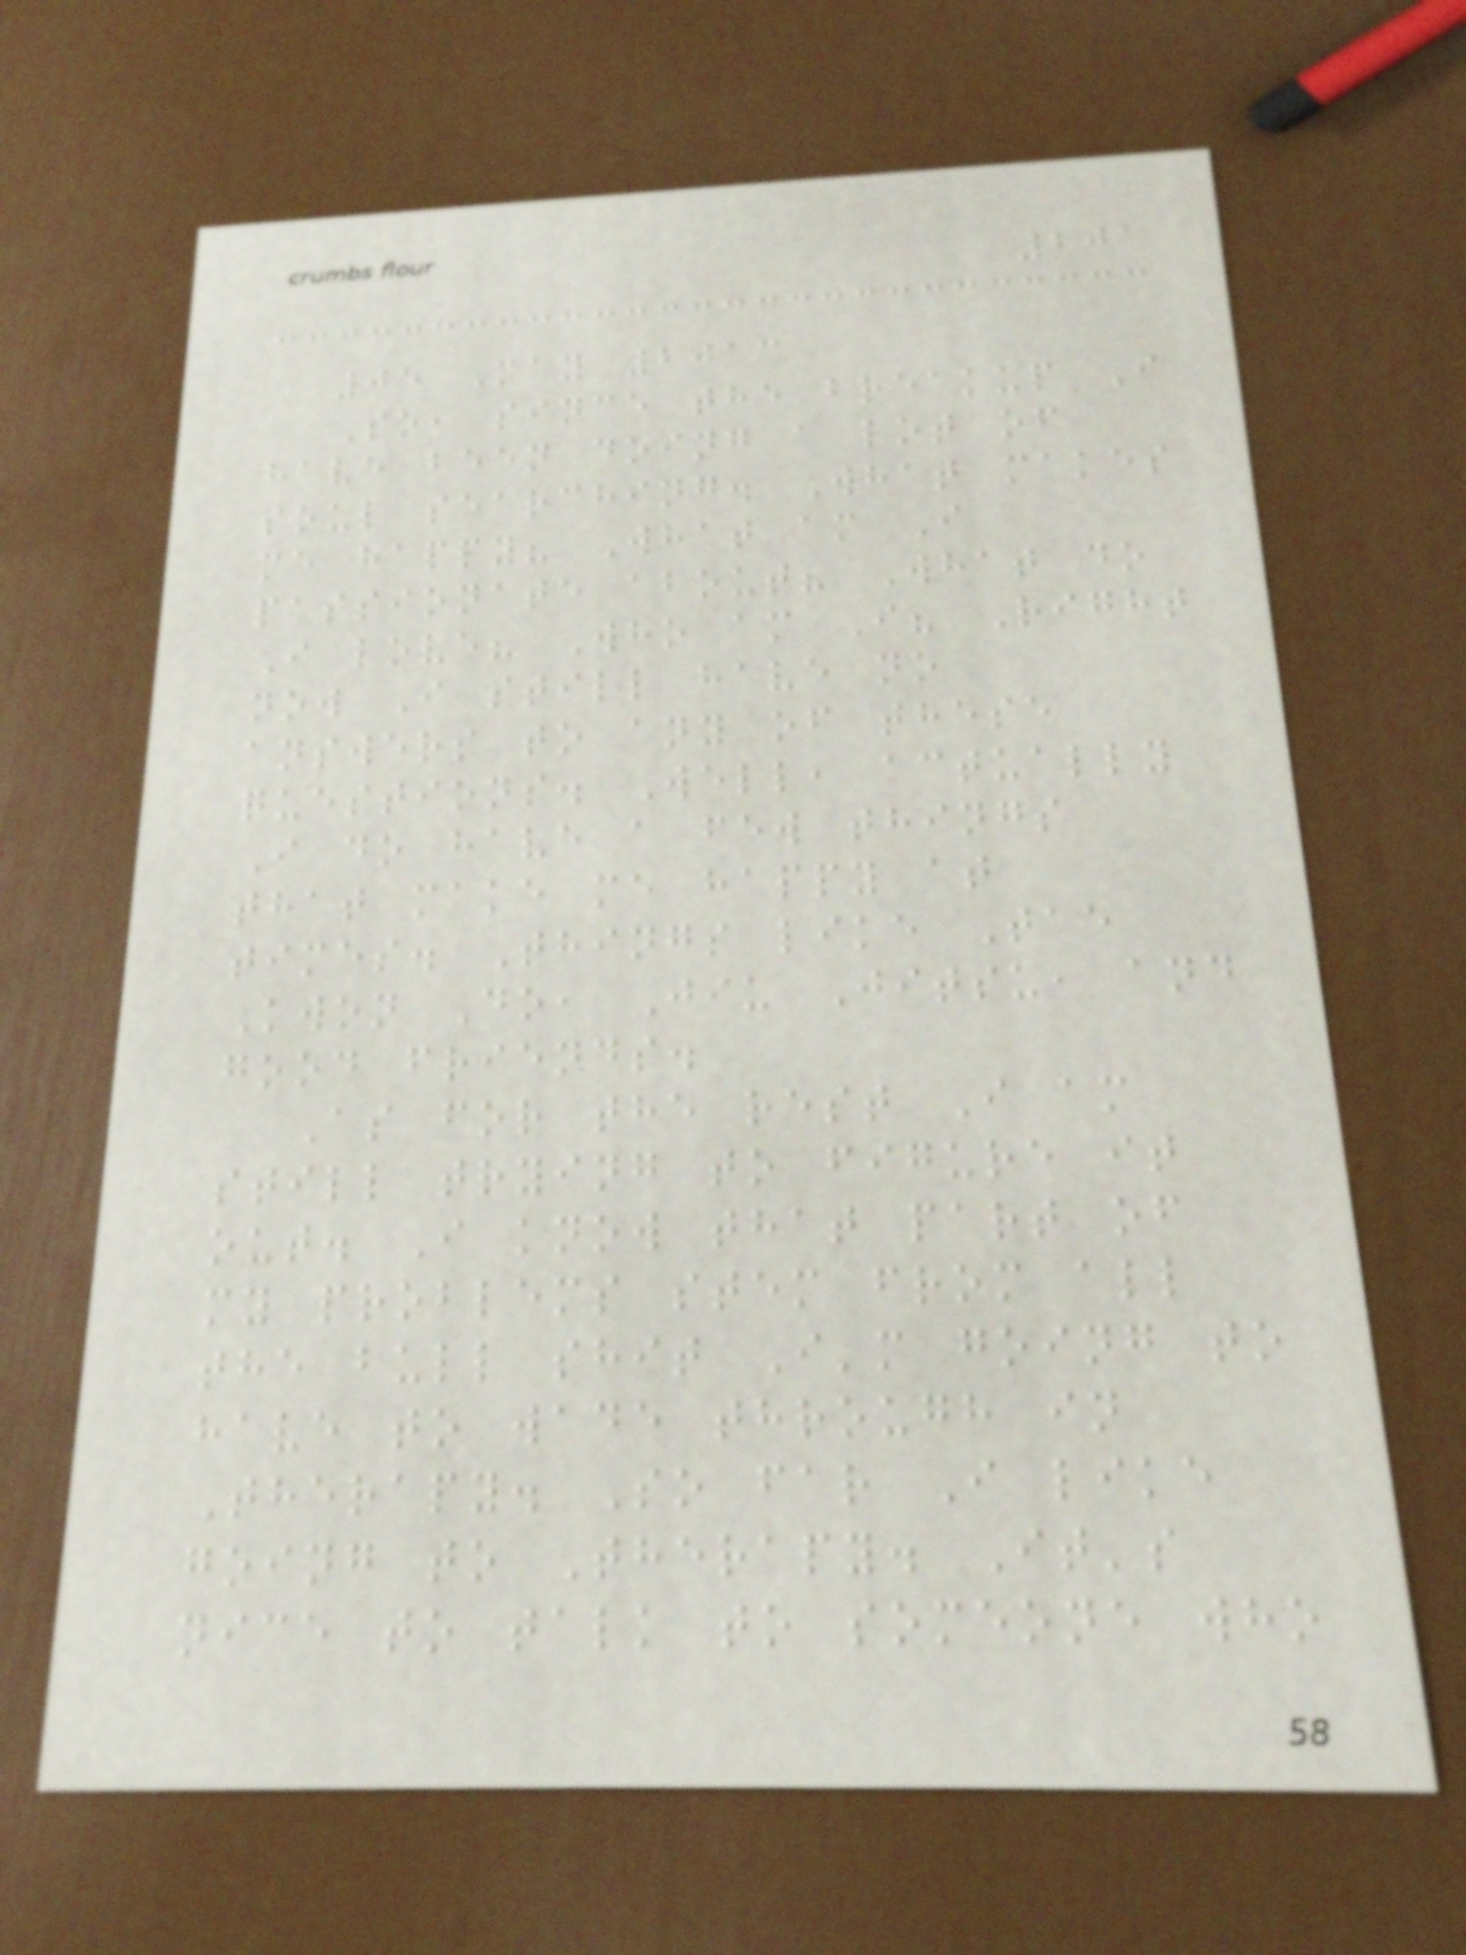201
05 May 2013
So, since the breakup I
have been doing a lot of
soul searching. What makes
me happy? What am I
passionate about? What do
I love? Who am I? Right
now I still have no
answers to any of these
questions. Well, actually
I do have a few things
that make me happy at
times. Things like Tae
Kwon Do, Jiu Jitsu, and
good friends.
As for the rest I am
still trying to figure it
out. I know that part of
my problems stem from all
the bull shit I'm going to
have to wade through in
Therapy. So far I like
going to Therapy. It's
nice to talk to someone who
